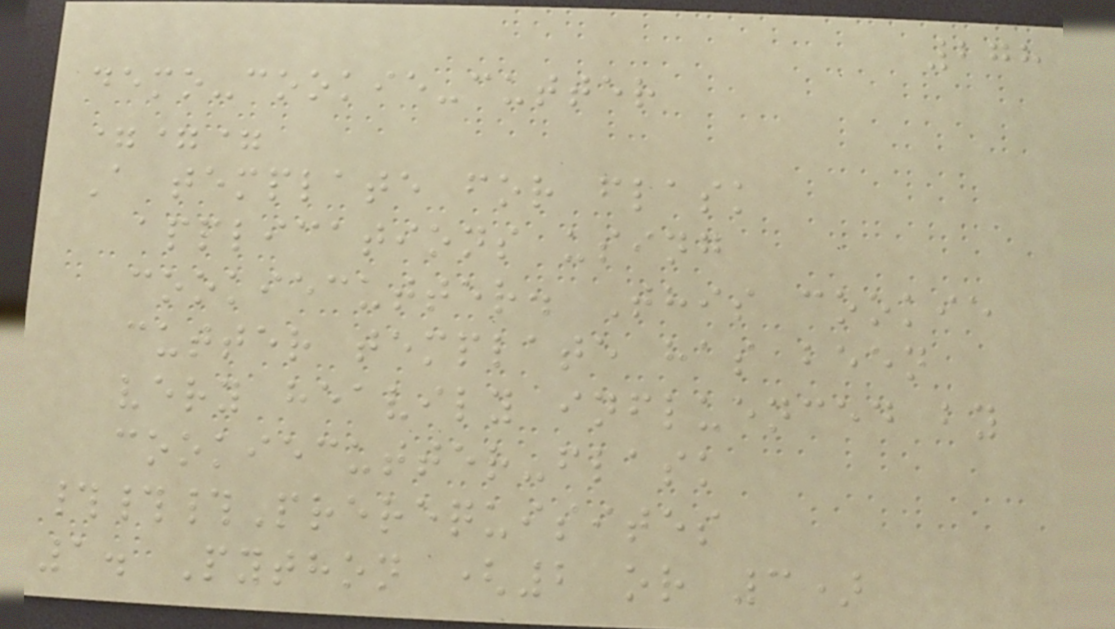278
demo-cookie-cutter
===
A template for flask
applications using
cookiecutter. This cookie
cutter template has been
very heavily influenced by
cookiecutter-flask
###Prerequisites
1. Python (2 or 3)
